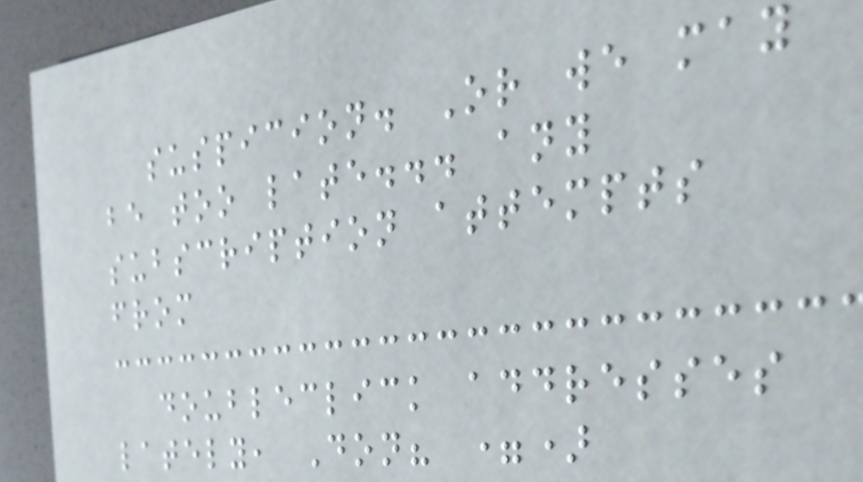suspicion. Or we may
be too late... any
subscription attempts
from
doubleclick addresses
lately, Don? =)
